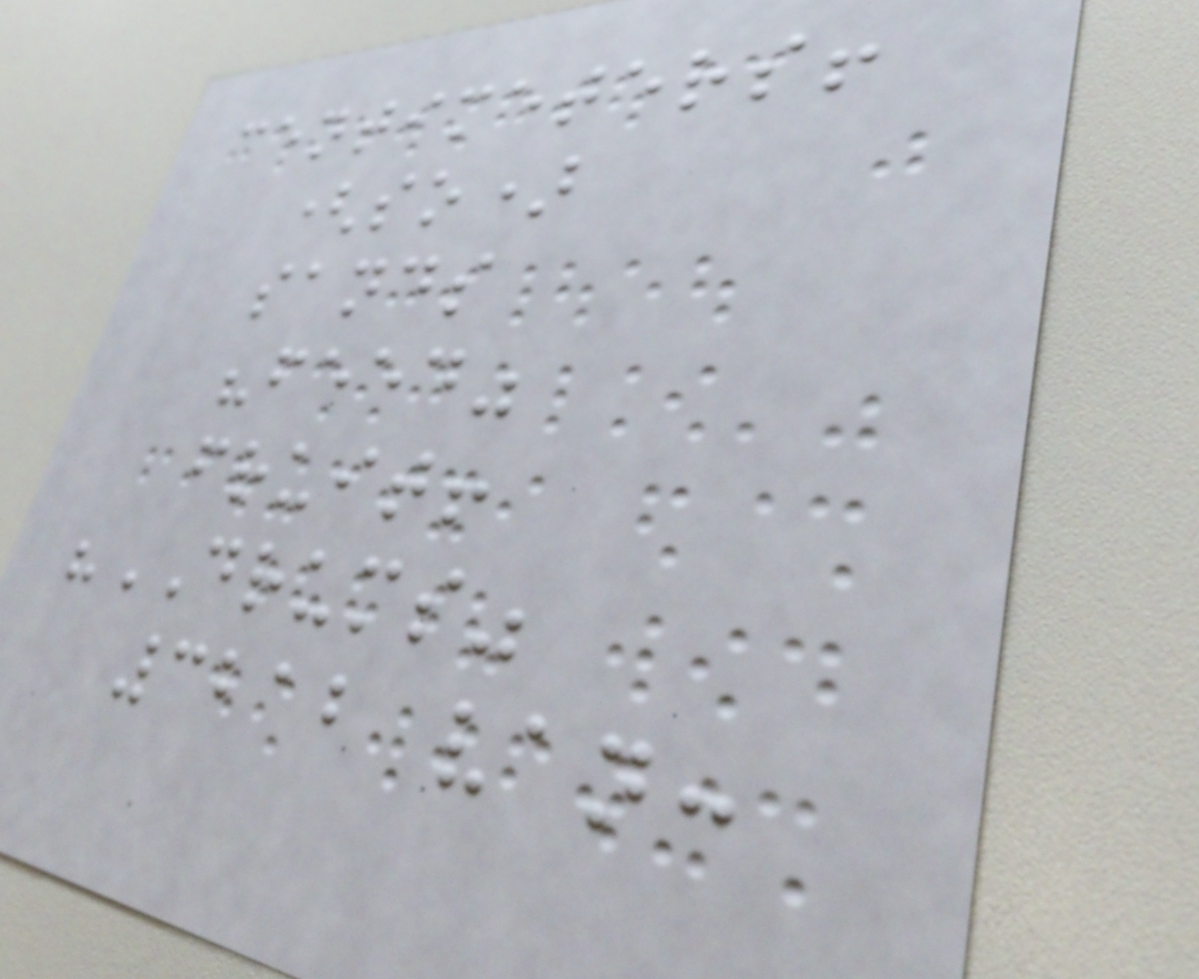centimeters!
(so)
sands
"feed"
fruit!
"DRUMS"
3212 van:
